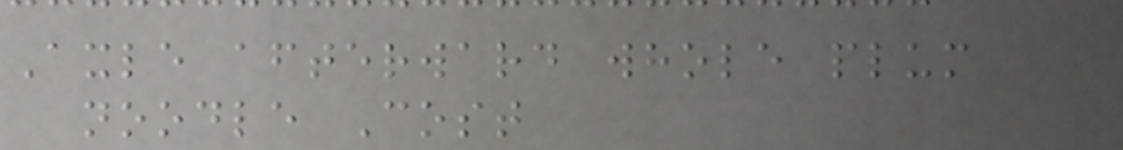Axle afterward whole plum
noodle Cost
